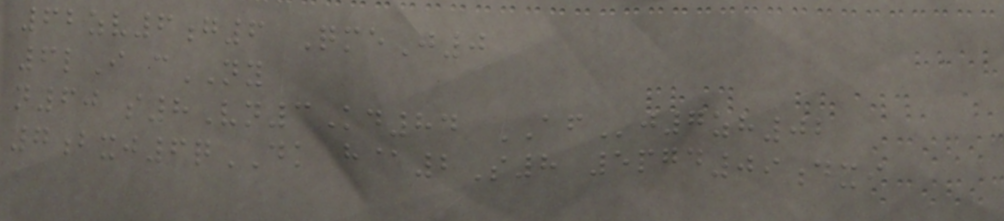62zv6g6 QmeJ0
6lI cNY
n60 s8Vn3Kd84 AFj7zh02
7bxj6qDK h@2S8 5pgd09dxi
